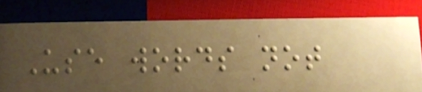Use words not
